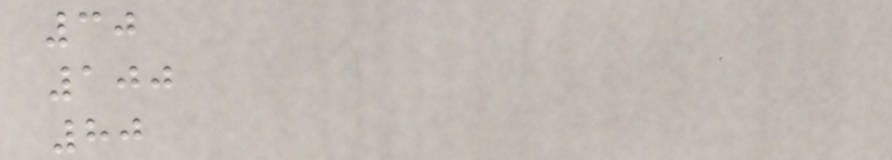30
100
80
